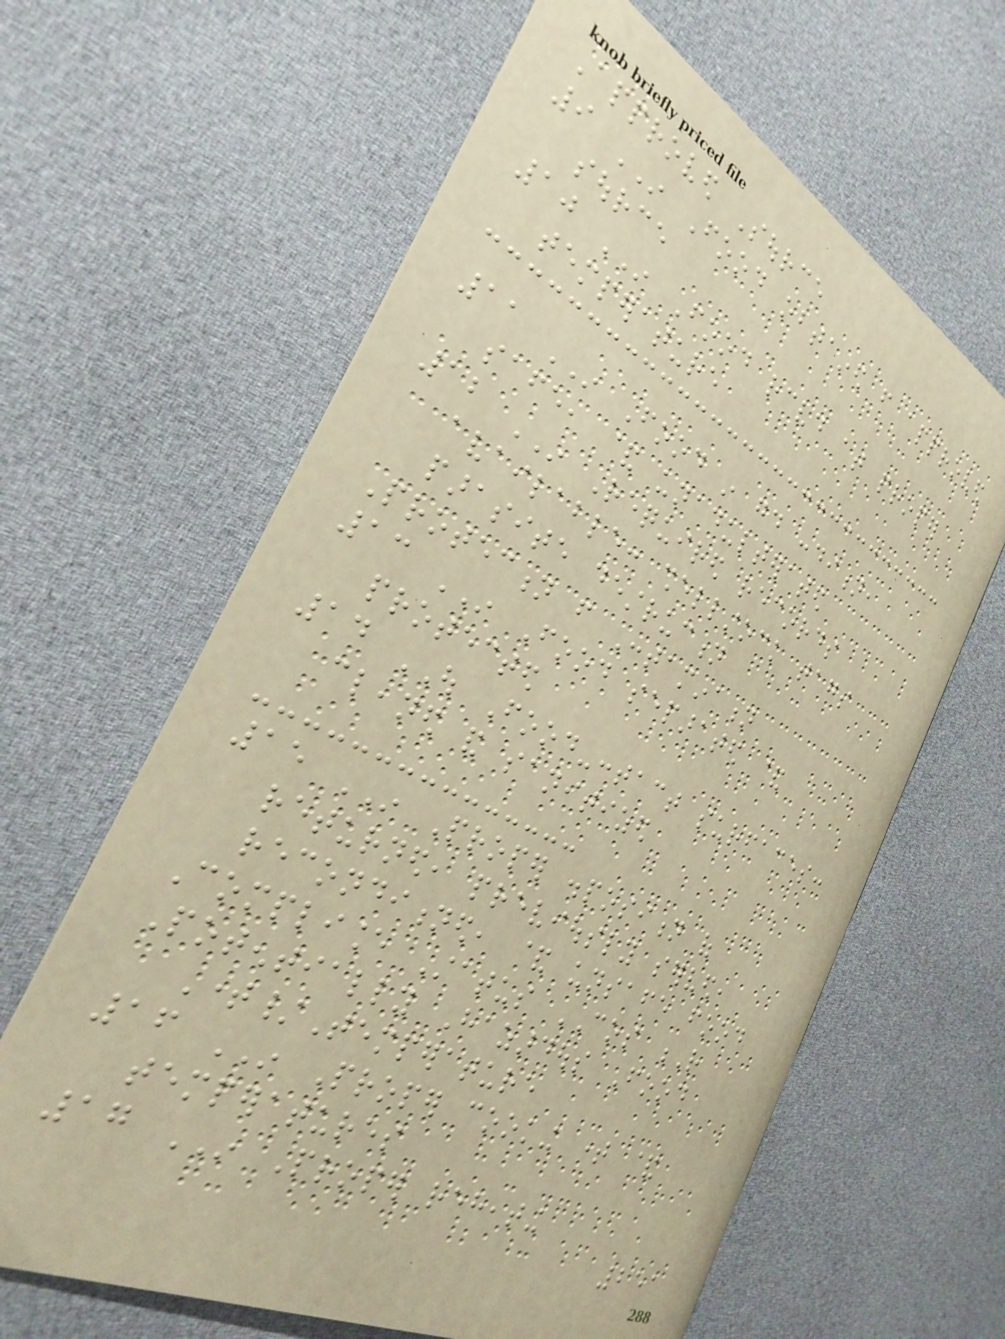Approved Source
9 IN Food obtained from approved
source
10 IN Food received at proper
temperature
11 IN Food in good condition,
safe, & unadulterated
12 IN Required records
available: shellstock tags
parasite destruction
Protection from Contamination
13 IN Food separated &
protected
14 OUT Food-contact surfaces:
cleaned and sanitized
15 IN Proper disposition of
returned, previously served,
reconditioned, & unsafe food
Compliance Status COS R
Potentially Hazardous Food
Time/Temperature
16 IN Proper cooking time &
temperatures
17 IN Proper reheating
251
